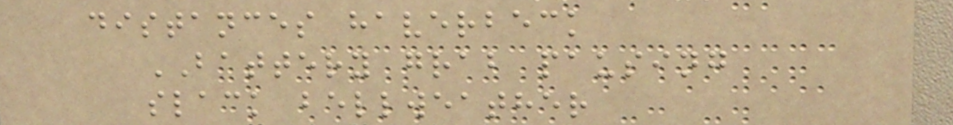distances haverbeck
BATTERY grab pausing
slack bellweather
